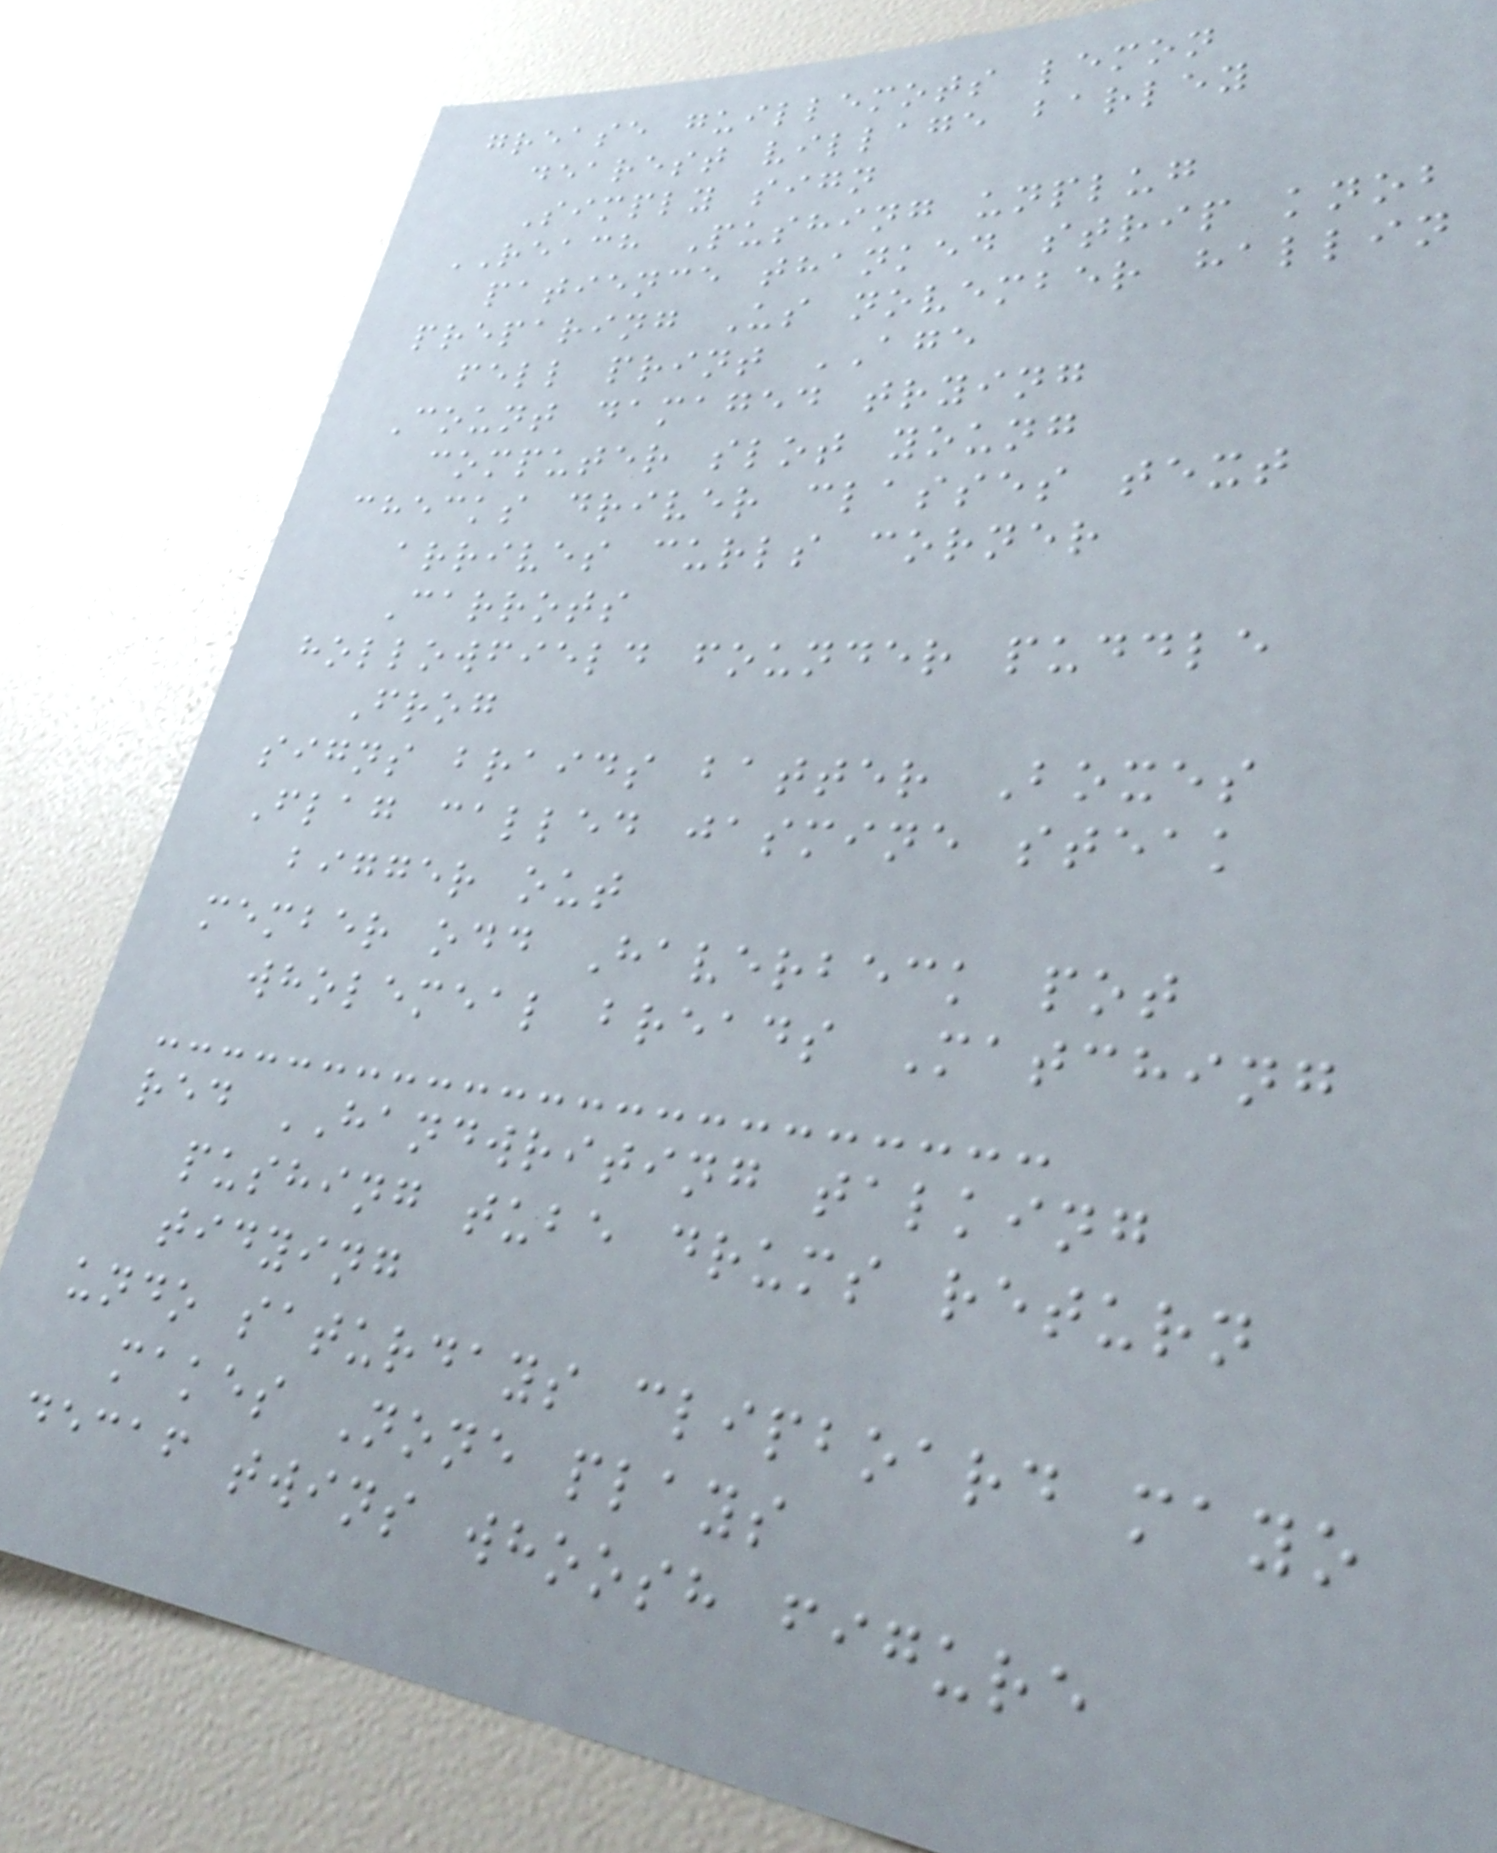grease guillemots lemon
dearest village barley
Simply sign
REACH Pushing unplug
patience thanked strip knob
preparing Us november hallin
fell print AGE
Count damaged trying
computer slot young
checks driver classes text
arrives curls corner
Carrots
hollowfield founder puddle
Frog
signs braids batter Boxes
Flag called jasmine steak
bigger out
member odd Haverbeck pot
wholemeal breads Matching
red HANDWRITING talking
pushing tube drums return
tidying
undo saturdays clipboard mayo
makes None plays
decaf twins whoosh figure
